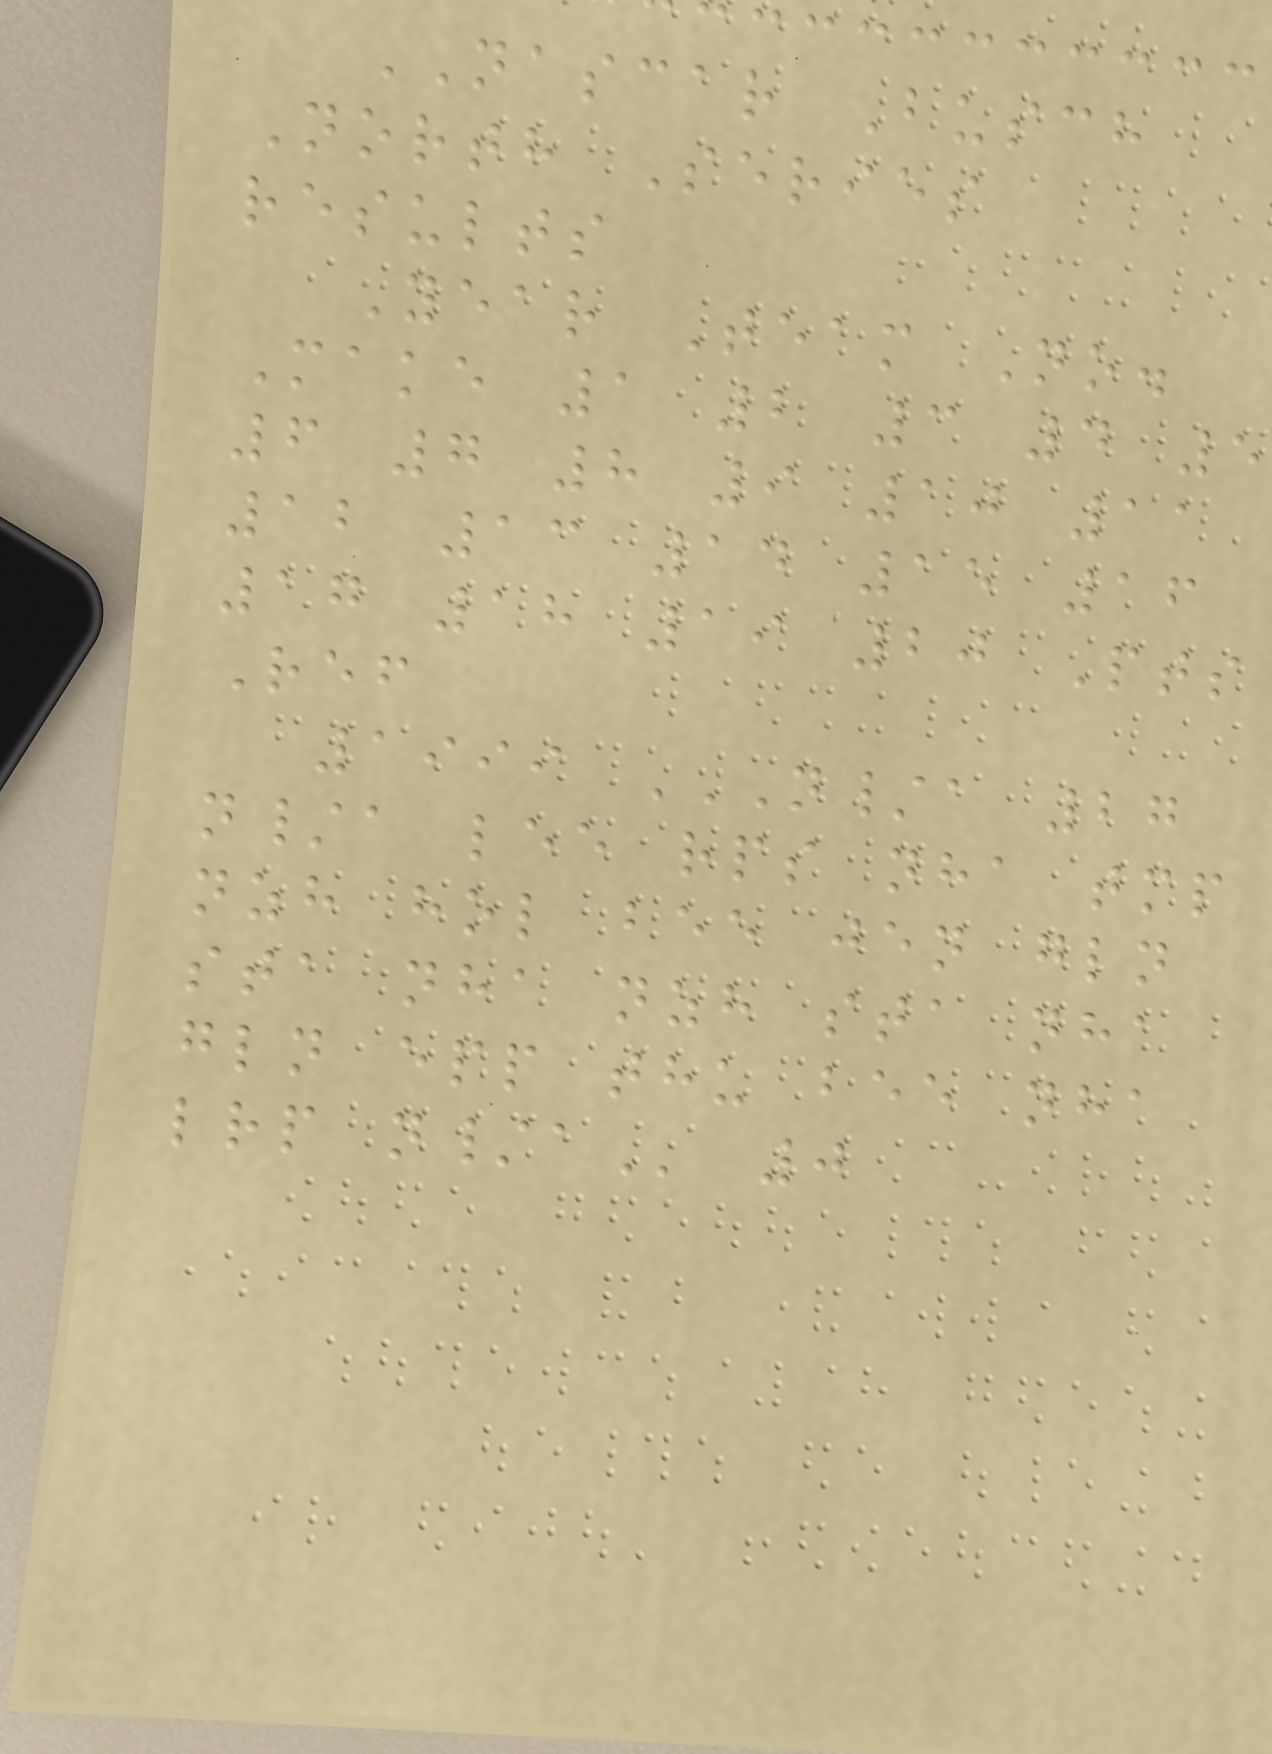NASCAR Busch
North Series
results
Year Team No.
Make 1 2 3 4 5
6 7 8 9 10 11
12 13 14 15 16
17 18 19 20 Pts
Ref
1999 N/A 27
N/A LEE RPS NHA TMP
NZH HOL BEE JEN GLN
STA NHA NZH STA NHA
GLN EPP THU BEE NHA
LRP N/A 0
